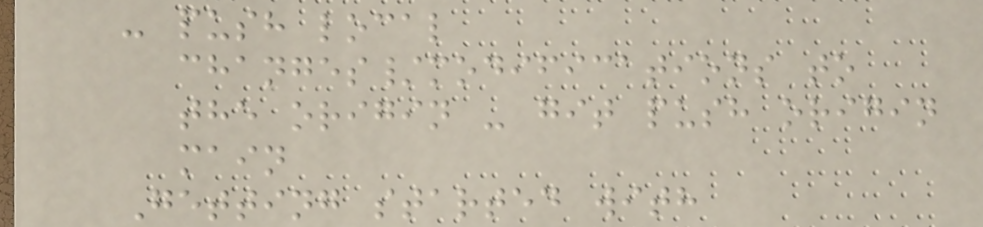- push local
changes/modifications to
the origin - git push origin
main
Getting started with
